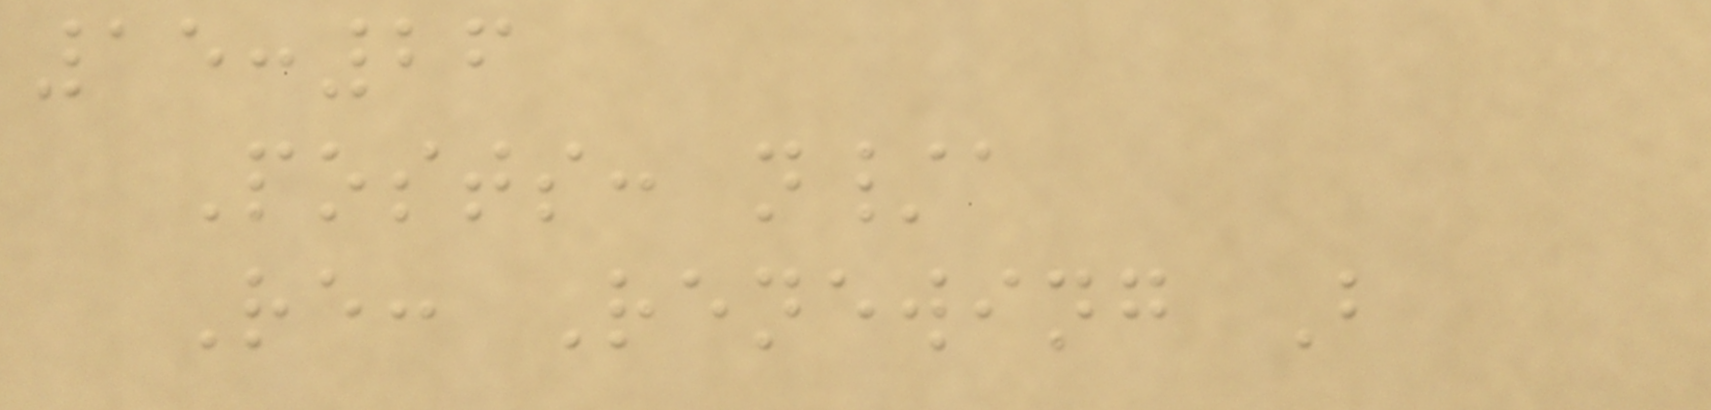15:26
Posts: n/a
Re: Renewing B
